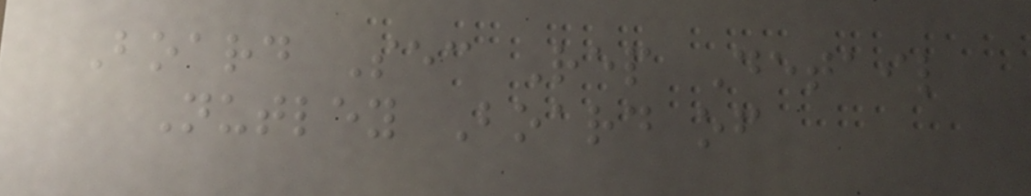Board Sec Rep Detail
Nutley Board of
